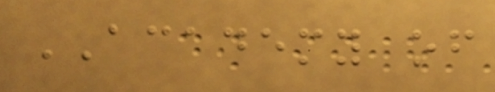ACADEMY of
